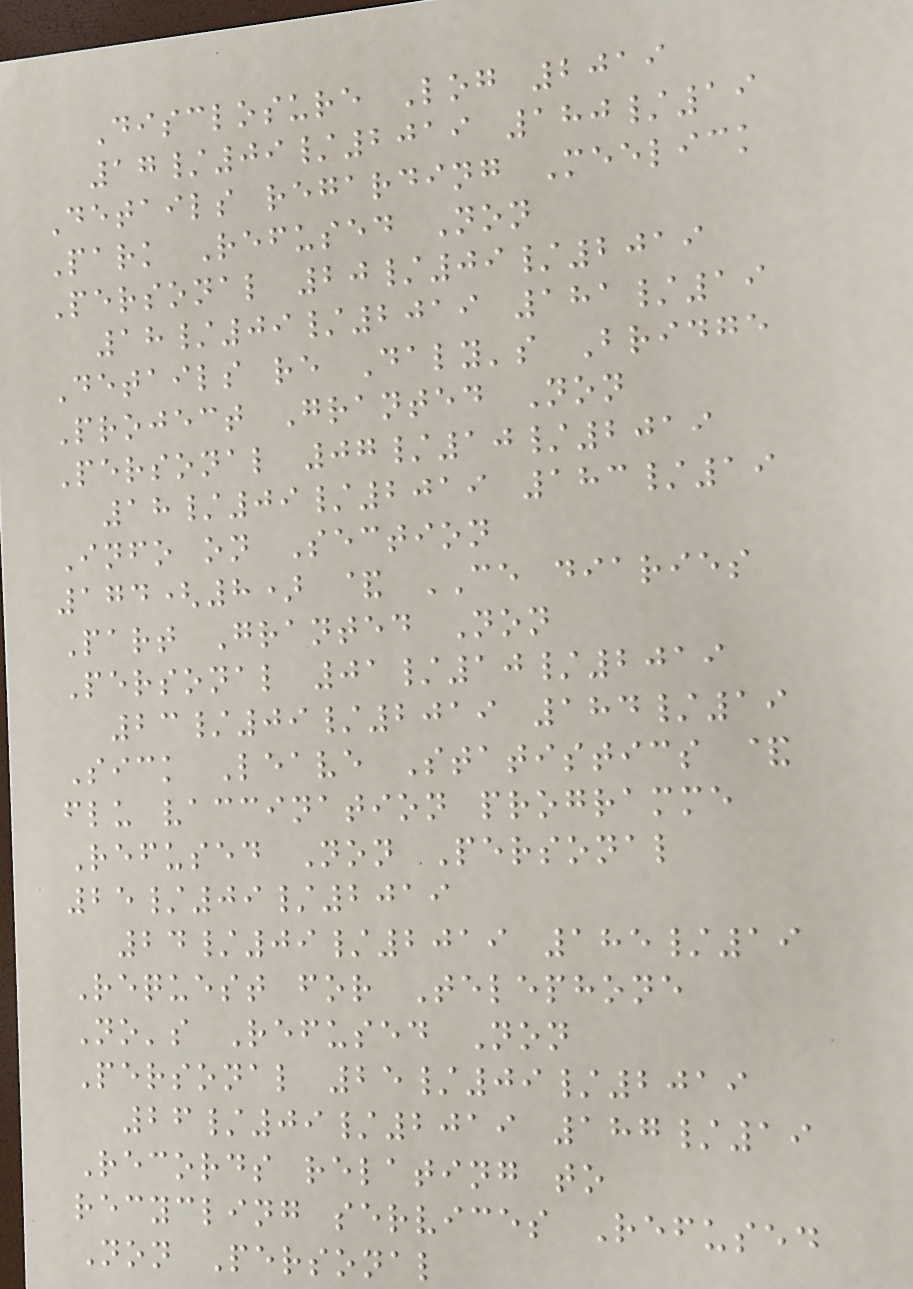Disclosure Log 2019
17/09/2019 180/19
Details regarding Meelick
Park Refused Non
Personal 20/09/2019
18/09/2019 181/19
Details re Daly's Bridge
Project Granted Non
Personal 07/10/2019
18/09/2019 183/19
Info on Section
174(8) & CE diaries
Part Granted Non
Personal 01/10/2019
23/09/2019 184/19
Sick Leave Statistics &
flu vaccination programme
Refused Non Personal
25/09/2019
24/09/2019 185/19
Request for Telephone
No's Refused Non
Personal 25/09/2019
26/09/2019 187/19
Records relating to
recycling services Refused
Non Personal
